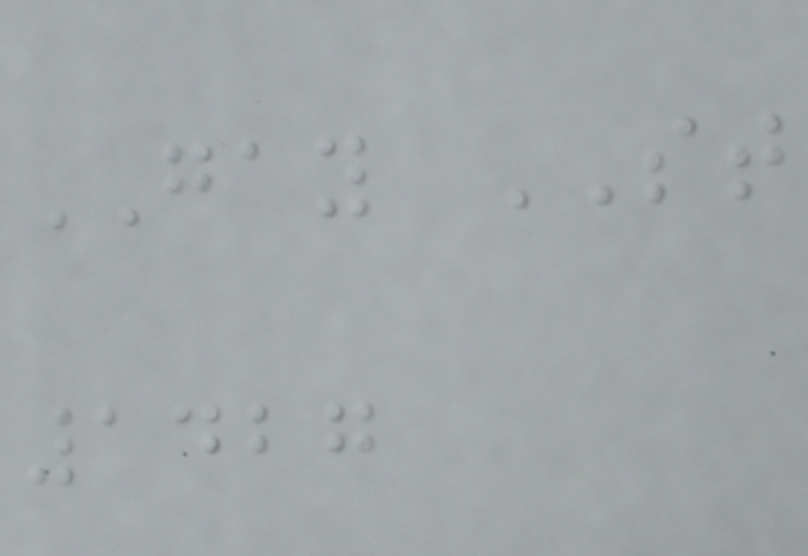GAY ST
1427
